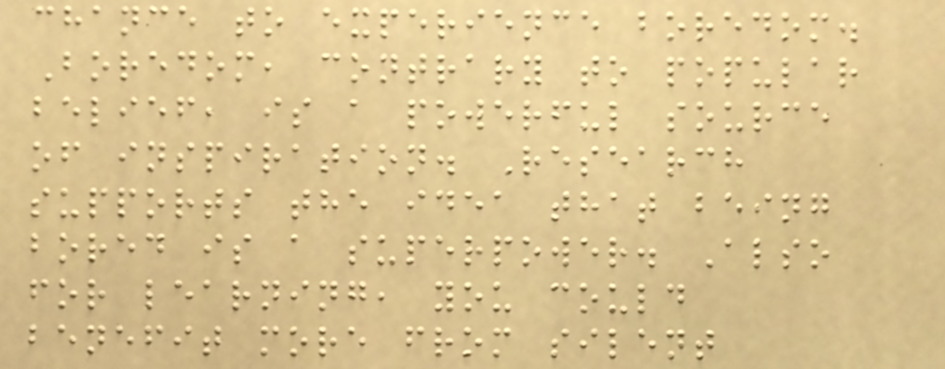chance to experience boredom.
Boredom, contrary to popular
belief, is a powerful source
of inspiration. Research
supports the idea that being
bored is a superpower. Also
for learning, you could
benefit more from silent
